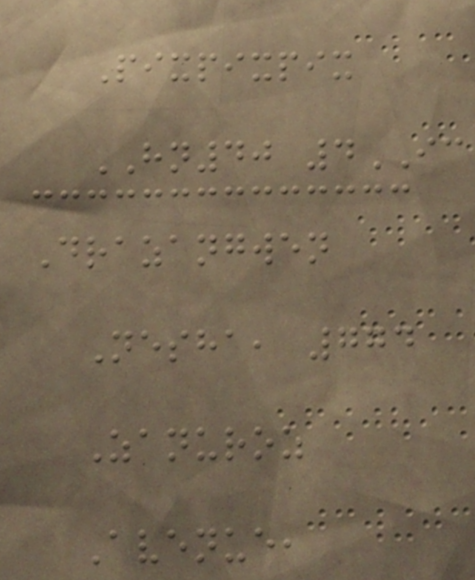Pixpixpix
HN40 4IC
Drazangwen
Nesha, 774
Zanuroz
Avenue,
